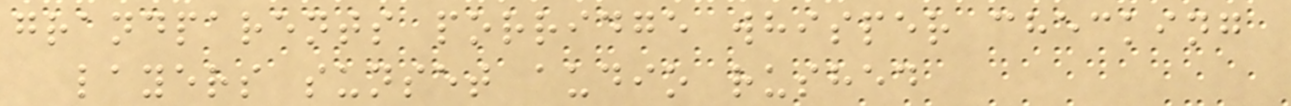grandparents porridge whisper checking
layers sunset audio rushed
